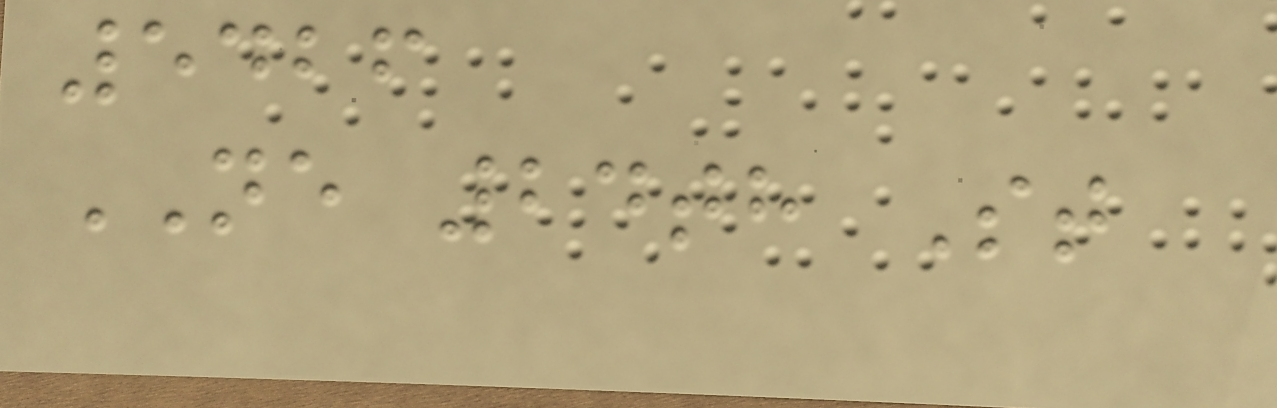5426
NE 24th St
